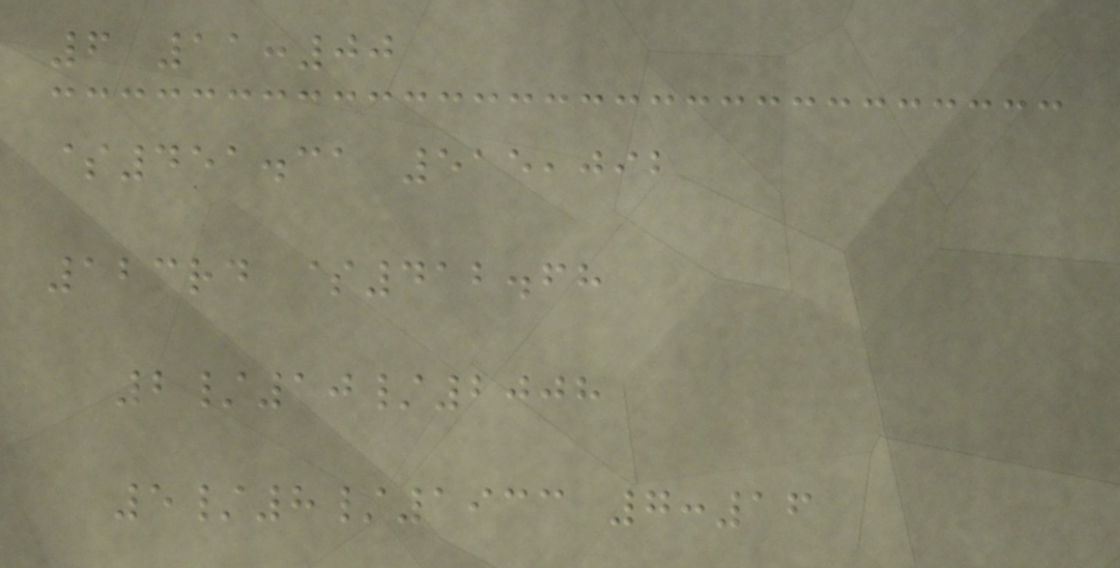6 11:00
$451.31 515,092
123rd $412.68
2/10/2008
5/8/1933 7:16
